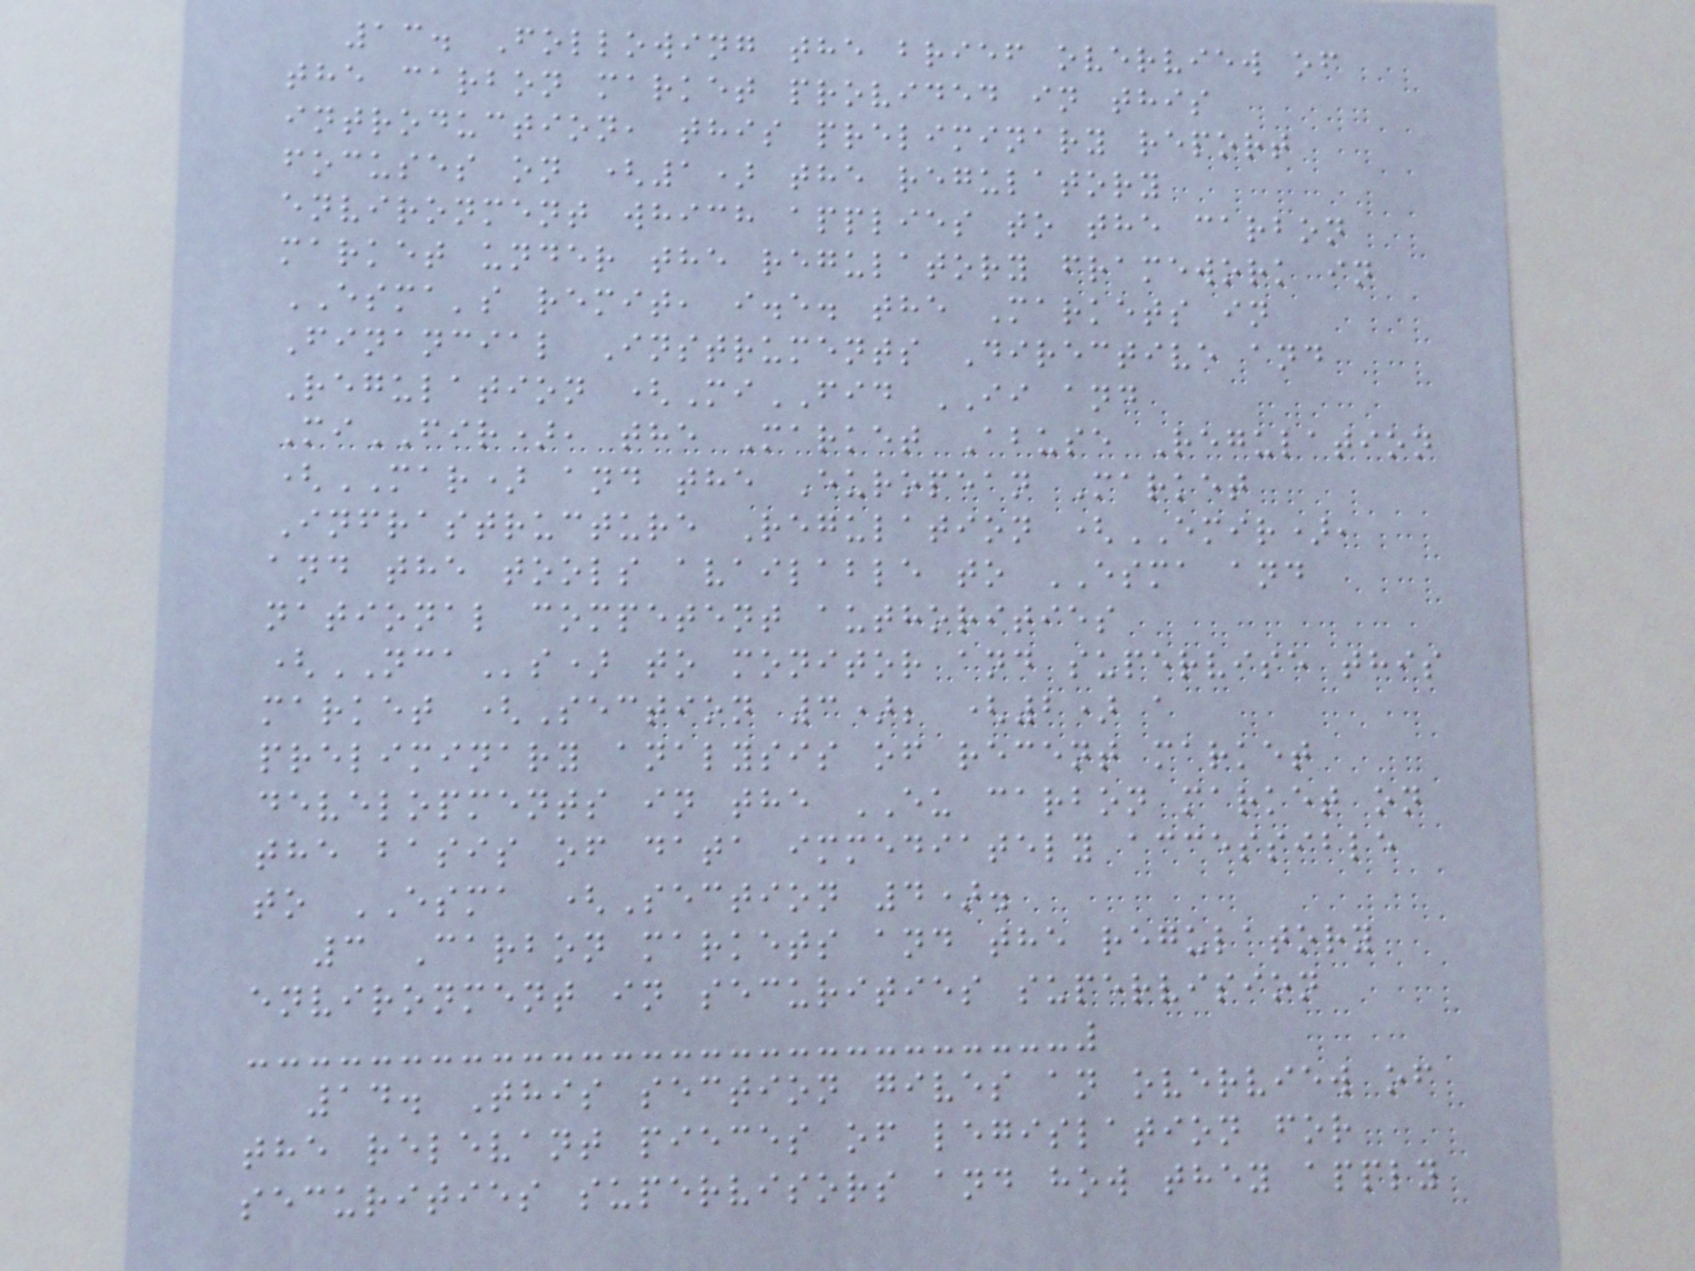13. Following the brief overview of
the carbon market provided in this
introduction, this preliminary report
focuses on (1) the regulatory
environment which applies to the carbon
market under the regulatory framework in
ESMA's remit, i.e. the Markets in
Financial Instruments Directive and
Regulation (MiFID II and
MiFIR), the Market Abuse Regulation
(MAR) and the European Market
Infrastructure Regulation (EMIR),
and the tools available to ESMA and
national competent authorities
(NCAs) to monitor and supervise this
market (Section 3); (2) a
preliminary analysis of recent market
developments in the EU carbon market on
the basis of data immediately accessible
to ESMA (Section 4).
3 Carbon markets and the regulatory
environment in securities supervision
14. This section gives an overview of
the relevant pieces of legislation for
securities supervisors and how they apply
